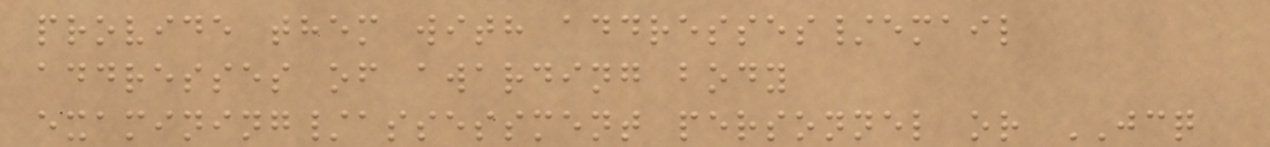provide them with addresses/email
addresses of awarding body
examining/assessment personnel or JCQ
